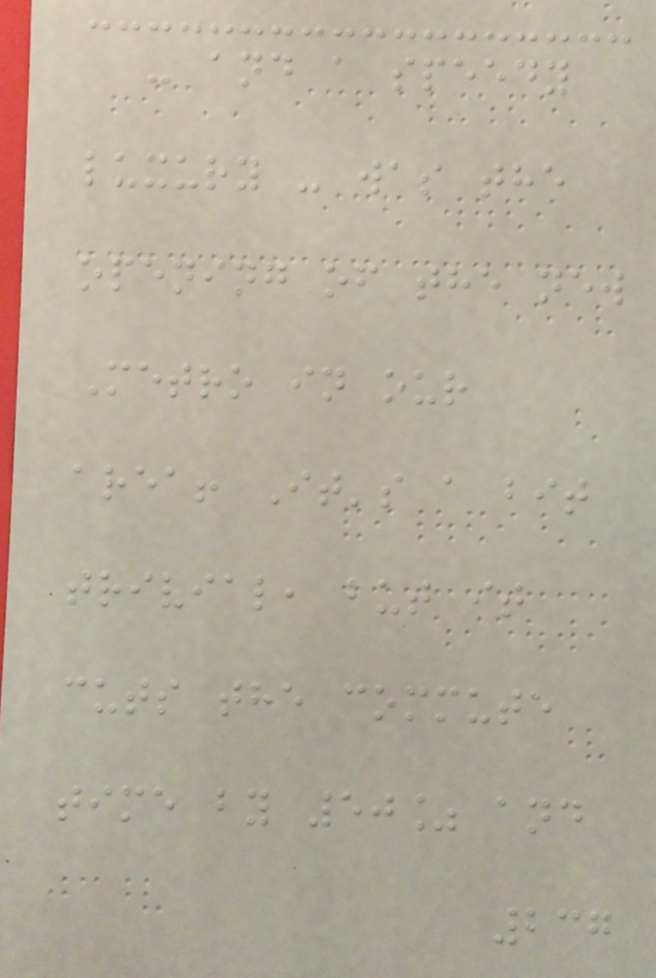- and a speedy
luxury - was the
opening of the new
Metro in our
area! It's a bit
trivial, but it
cuts the commute
time by 50% and
237
